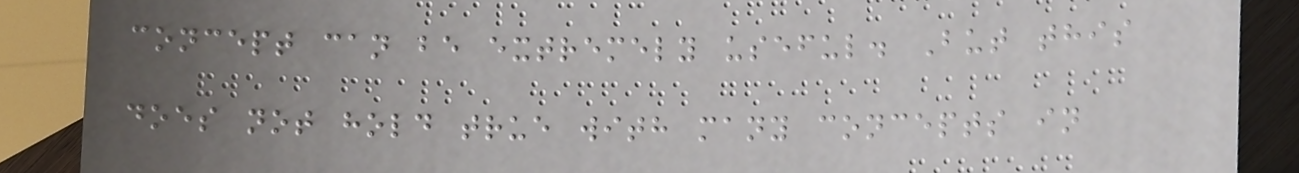concept can be extremely useful. But this
does not hold true with many concepts in
